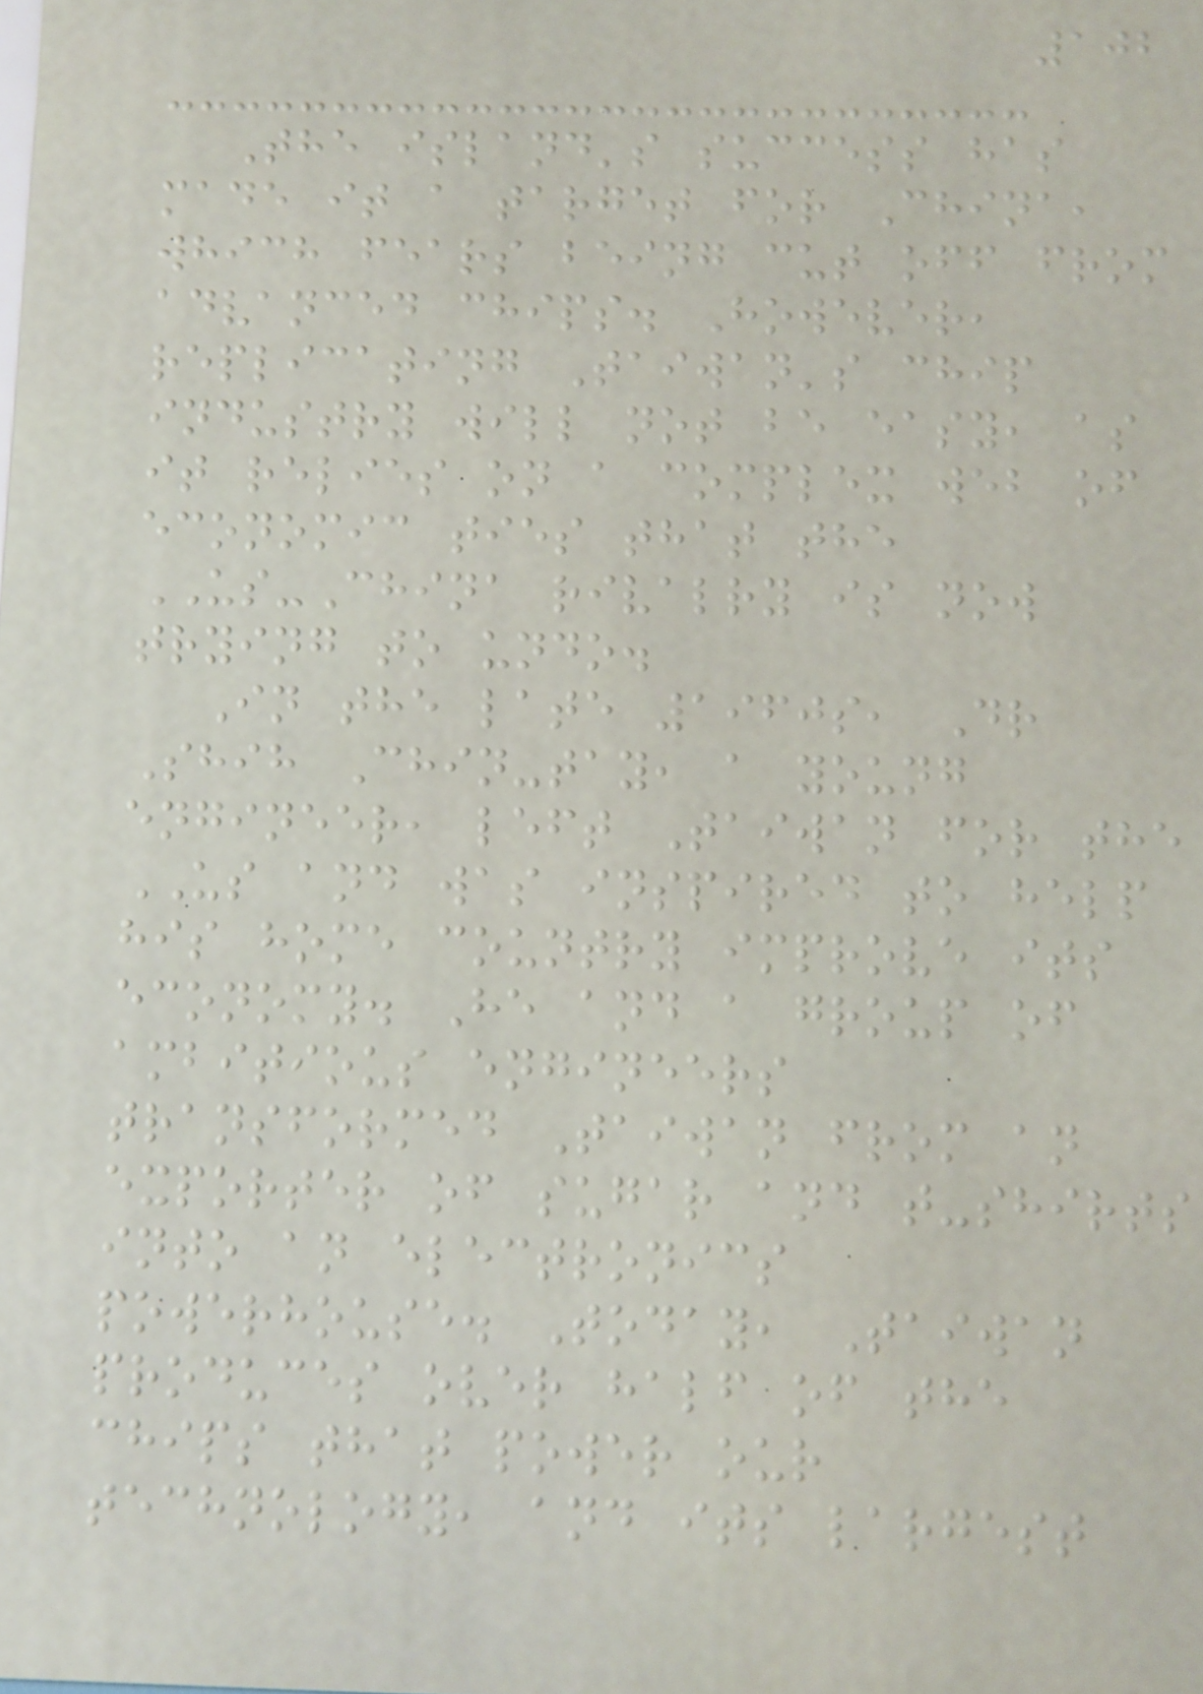102
The island's success has
made it a target for China,
which fears being cut off from
advanced chips. However,
replicating Taiwan's chip
industry will not be easy, as
it relies on a complex web of
economic ties that the
US-China rivalry is now
trying to undo.
In the late 1960s, Dr
Shih Chin-tay, a young
engineer, left Taiwan for the
US and was inspired to help
his home country improve its
economy. He and a group of
ambitious engineers
transformed Taiwan from an
exporter of sugar and t-shirts
into an electronics
powerhouse. Today, Taiwan
produces over half of the
chips that power our
technology, and its largest
